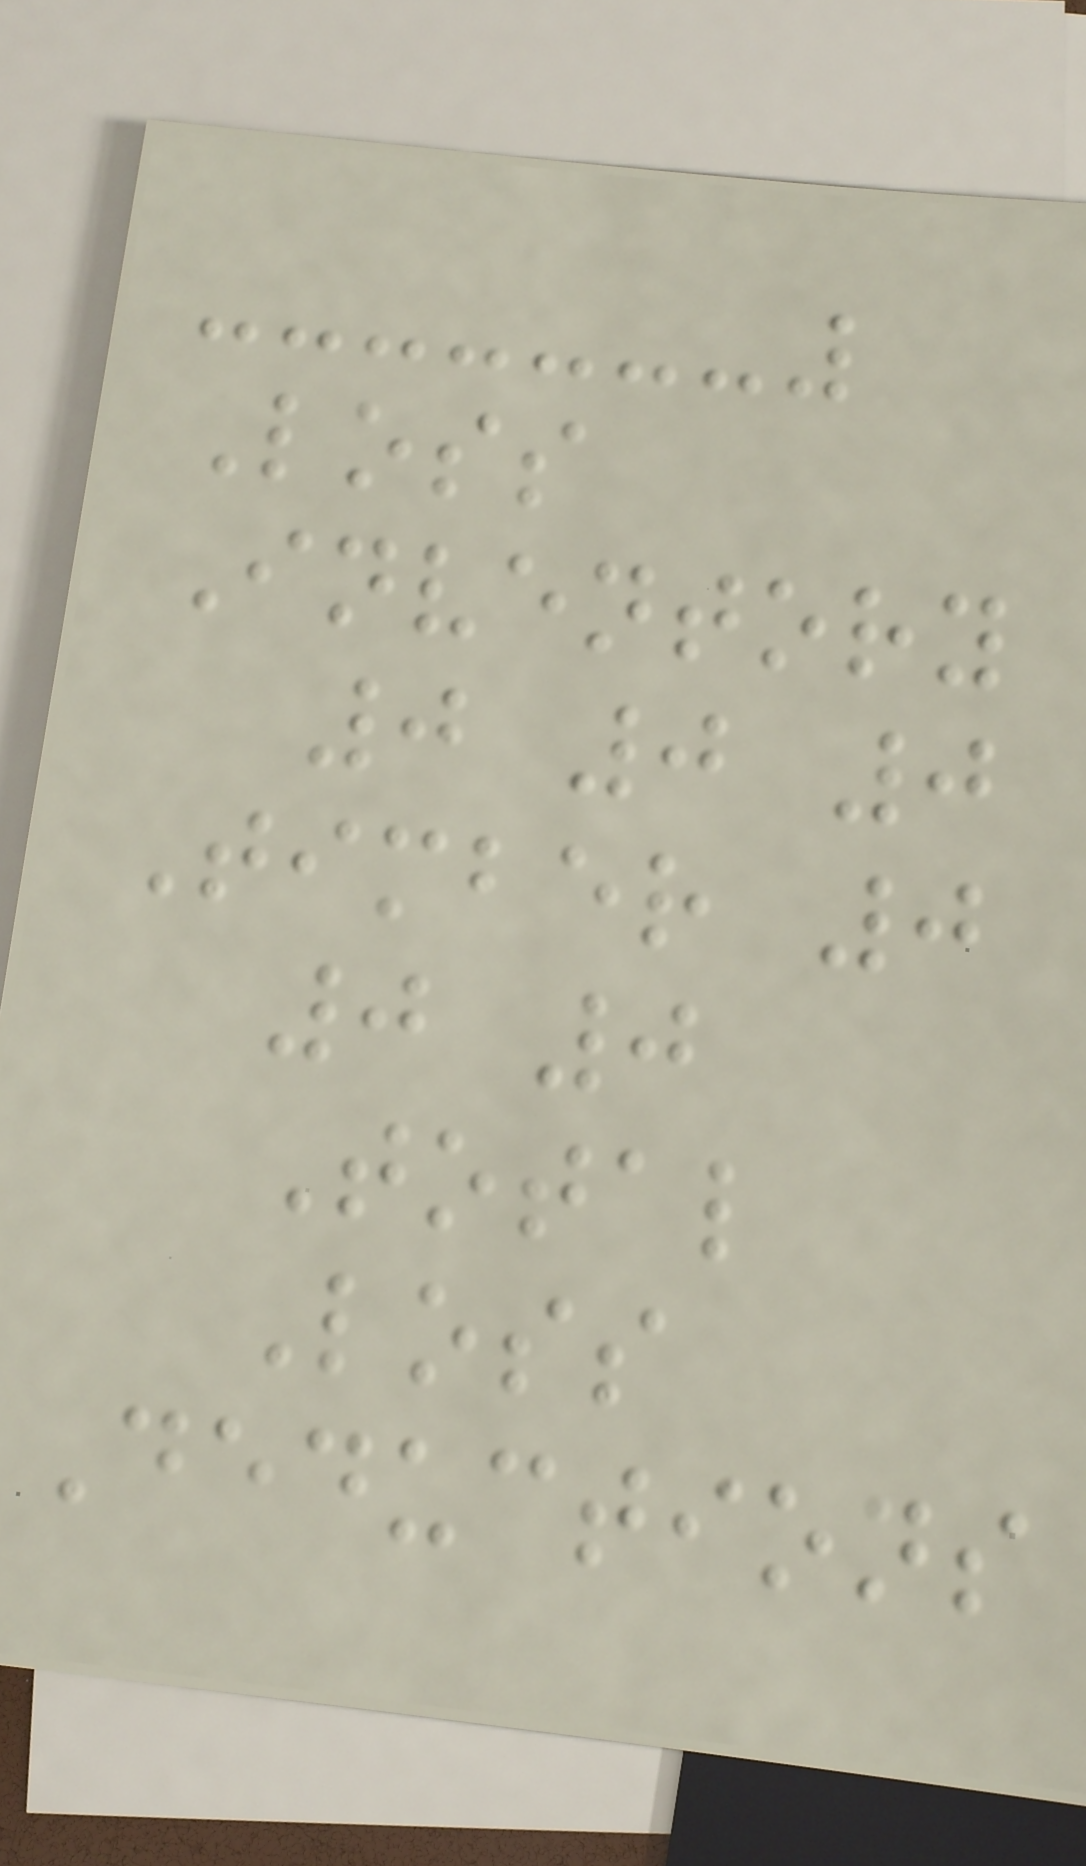Loss
Inventory
0 0 0
Timber 0
0 0
Total
Loss
Deductions
